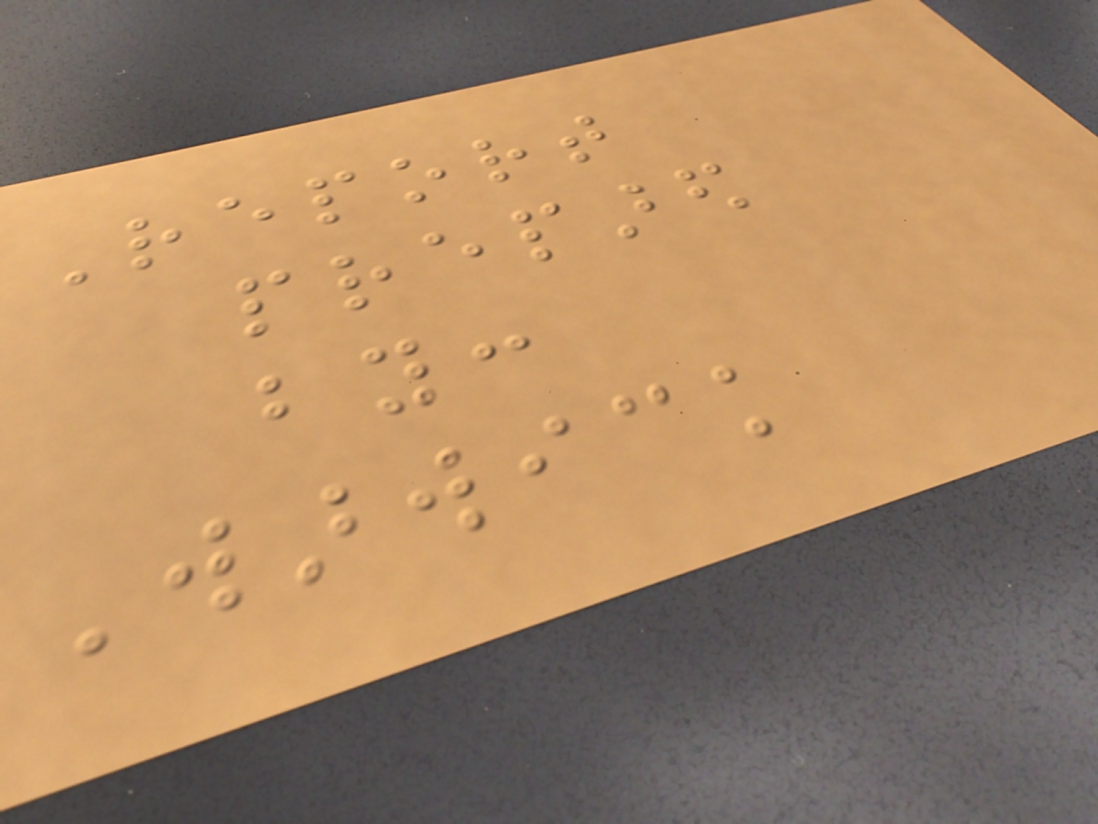Report
prepared
by:
Warwick
